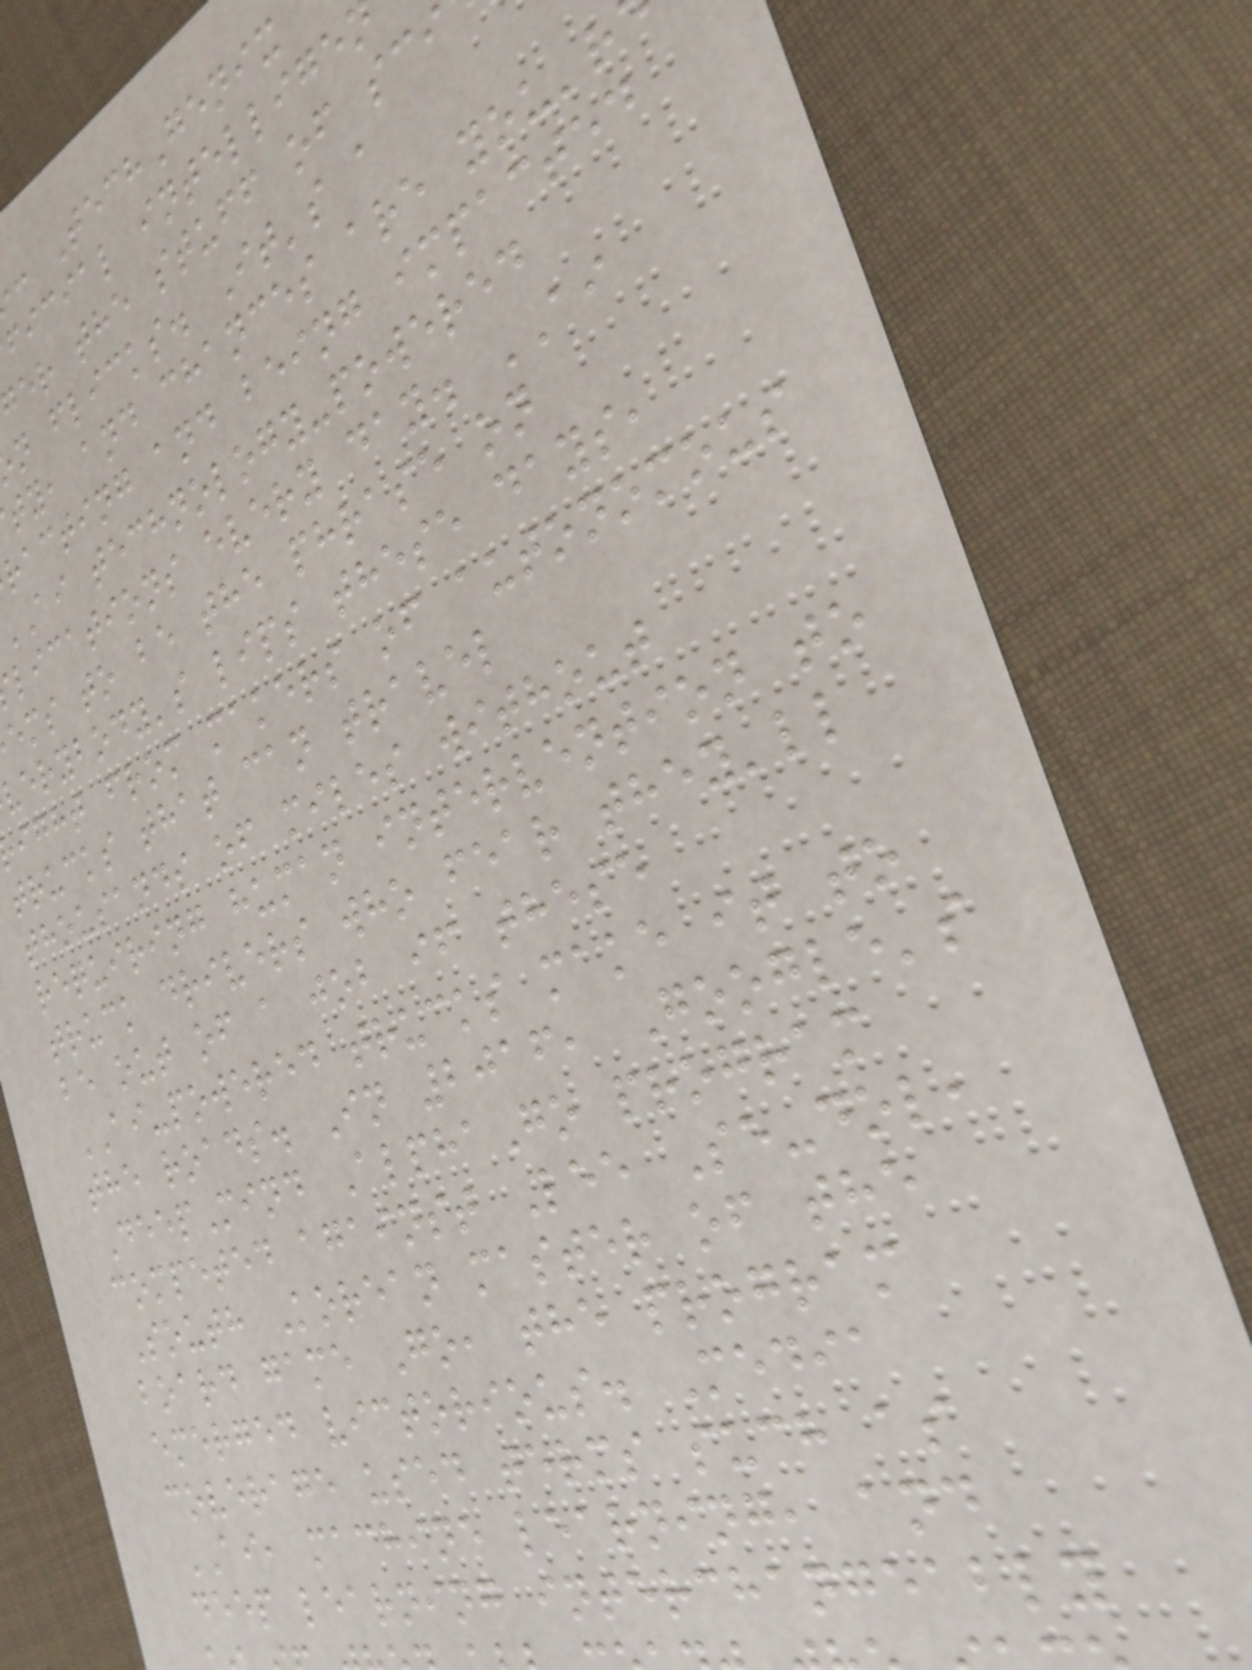: TechGenix
ficial intellige
er the stuff of sci
n flicks. It's a
ty, and chances are you'r
racting and being impacted
ai technology-powered
lications every day. AI
ems to be the phrase on
verybody's lips these days,
ight from makers of autonomous
trucks that can travel
thousands of miles without
requiring human intervention to
truck drivers who fear they'll
be out of a job if these
AI-powered trucks make it to
the roads. In 2016, Google's
DeepMind AlphaGo program
competed against Lee Se-dol,
South Korean master of the
board game Go, the program
emerged victorious. Media
coverage used terms such as
AI, machine learning, and
deep learning interchangeably
